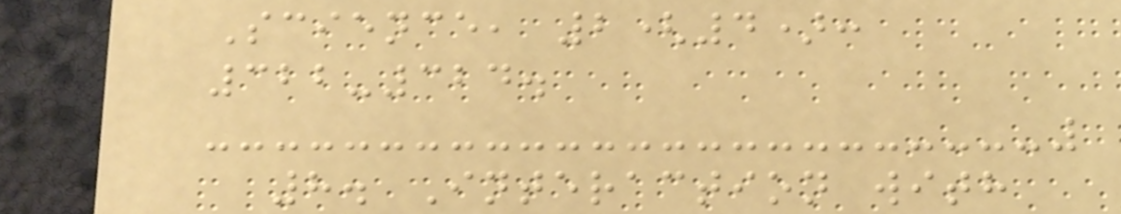Science, 2(4):
322-324.
8. Interaction with
